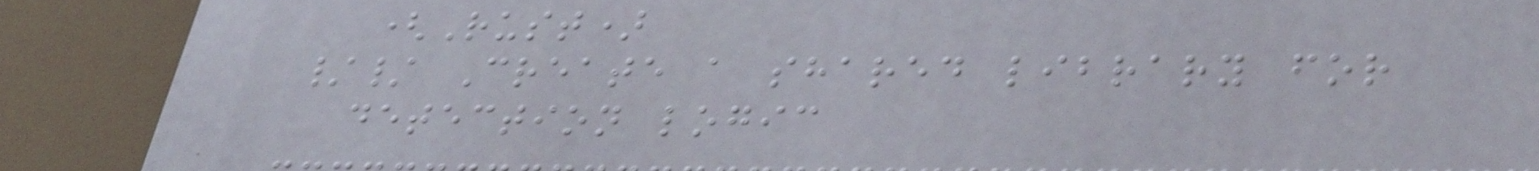(Rust)
// Create a shared library for
detection logic
